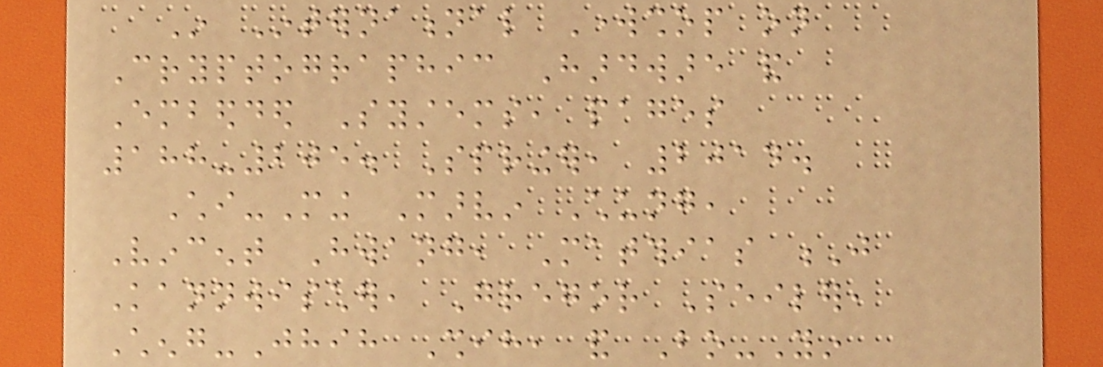In International Workshop on
Cryptographic Hardware and
Embedded Systems, pages
188-205. Springer, 2014.
Chi-Ming Marvin Chung,
Vincent Hwang, Matthias J
Kannwischer, Gregor Seiler,
Cheng-Jhih Shih, and Bo-Yin
